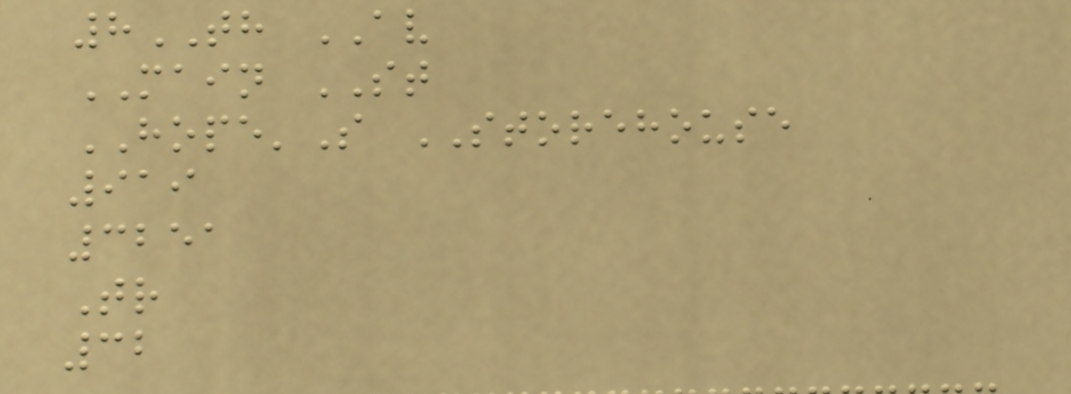8TH AV
MAIN ST
HOPE'S STOREHOUSE
919
3251
Tr
32
